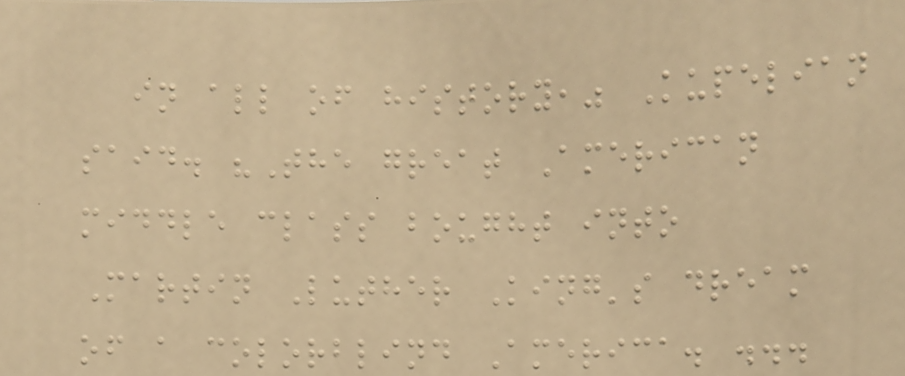in all of history," Kupelian
said. "The great American
middle class bought into
Martin Luther King's dream
of a colorblind America. ...
